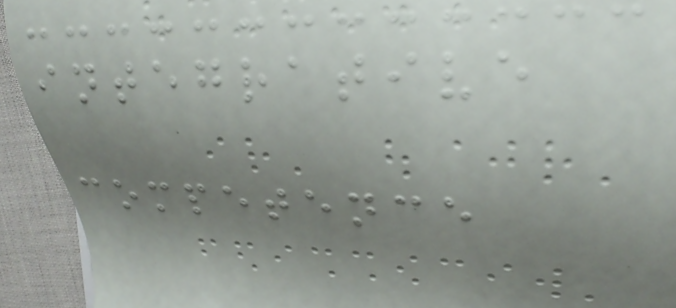integrative
competence
